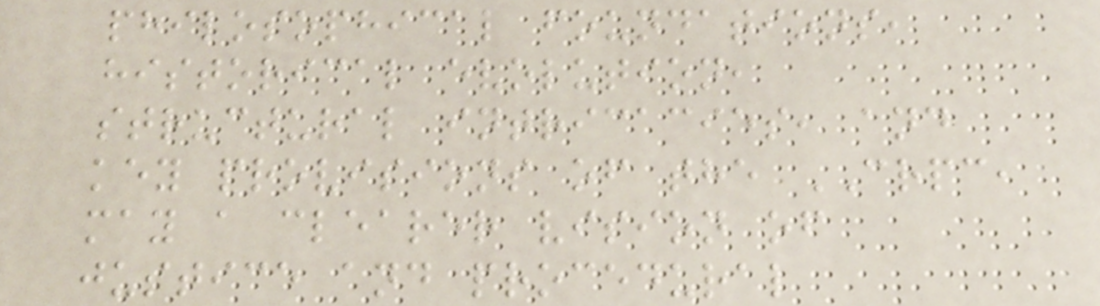philosophical foundations,
historical evolution,
structural intricacies, and
key provisions of the CRPC,
may a clearer vision of
justice and procedural
